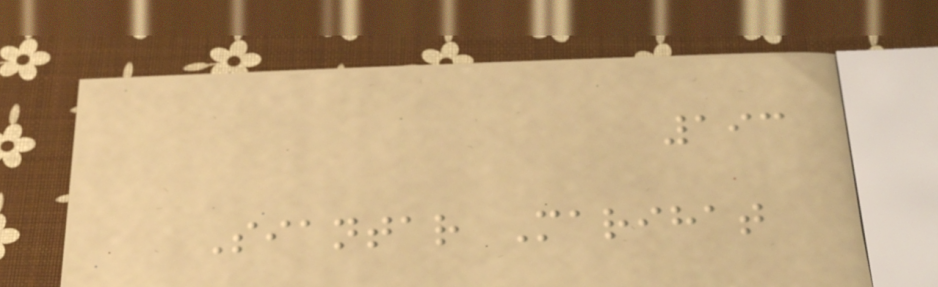193
Siantar Marihat
